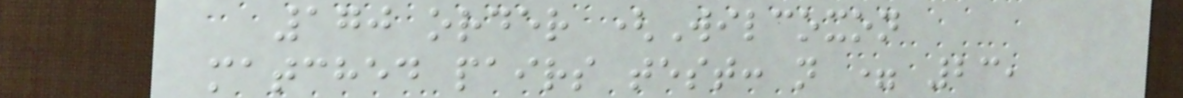170 order (Wilcoxon
matched pairs test: n = 23,
